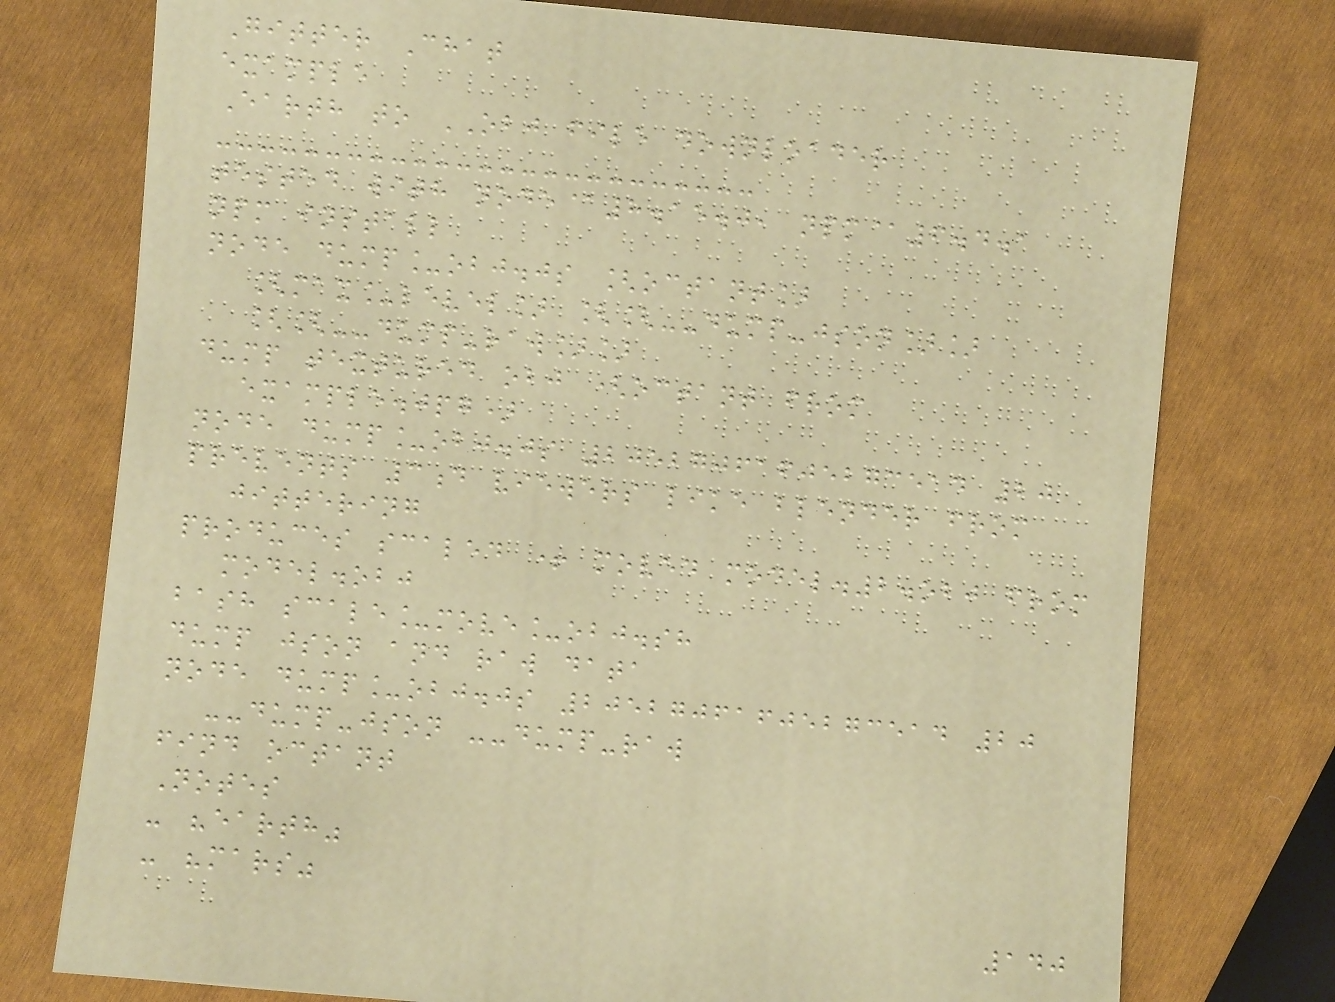Gitter Chat
example
Earth to OBJ file downloader
tested with node@8.15.0, npm@6.4.1
npm install
node dump_obj.js [octant]
[max_level] [[--dump-json]]
[[--dump-raw]]
dump textured obj (octant from
example.jpg)
node dump_obj.js 20527061605273514 20
prevents 3d viewers like blender from
jittering
produces scaled + moved model.2.obj from
model.obj
bash scale_move_obj.sh
dump json and raw data
node dump_obj.js 20527061605273514 20
--dump-json --dump-raw
find octant
Notes
- "earth"
- "mars"
140
